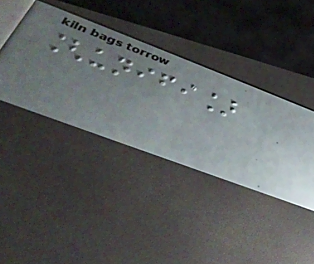[unifi]
